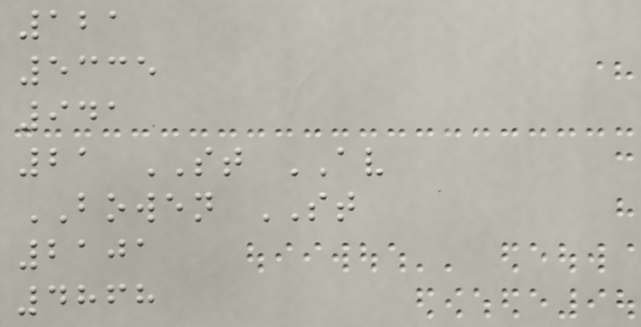121
5335
941
21 ST AV
BOWEN ST
2101
4868
